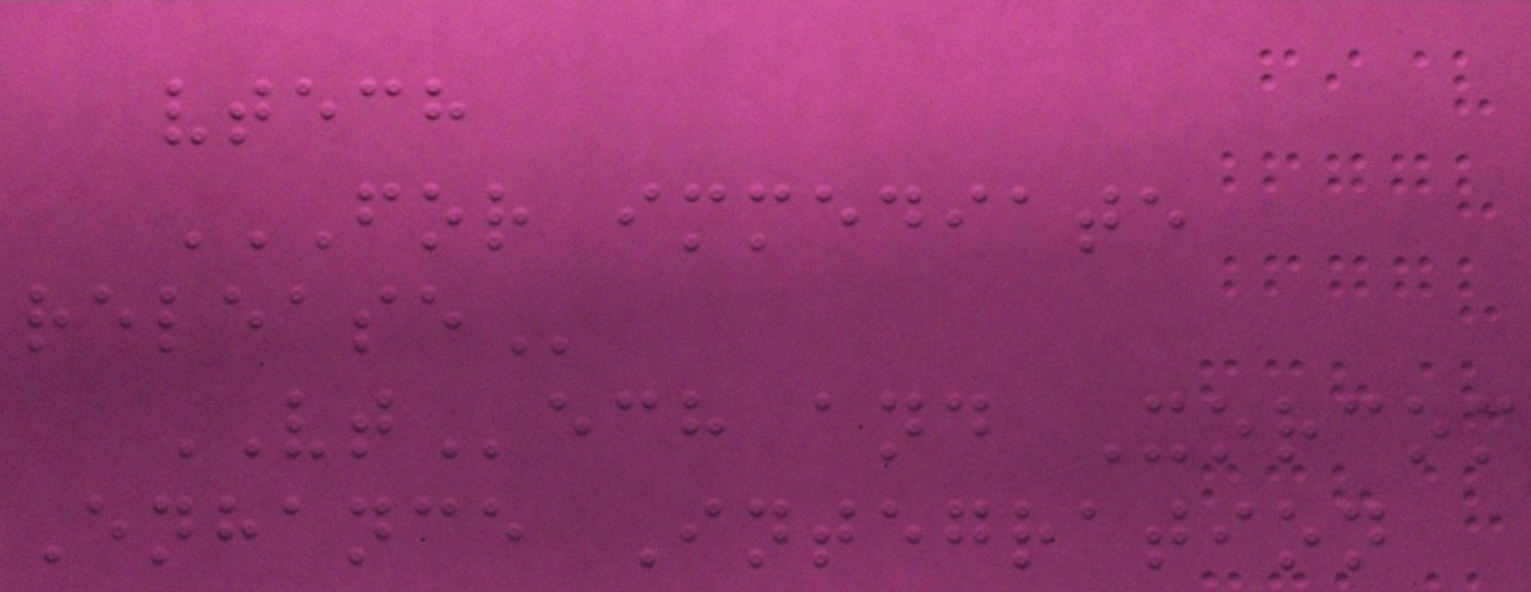vtech
FOR IMMEDIATE
RELEASE
VTech and Xorcom
Enhance Integration
